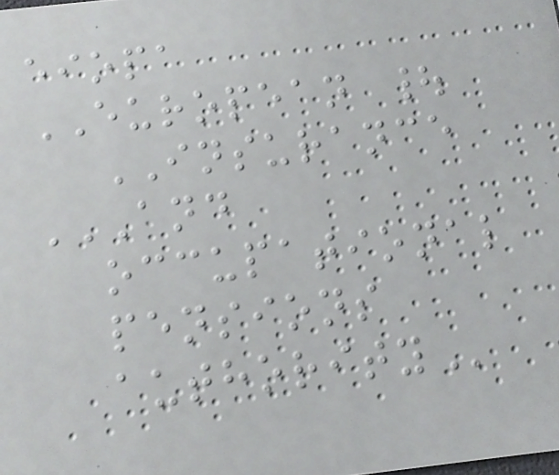eiopa
EUROPEAN |
INSURANCE
AND
OCCUPATIONAL
PENSIONS
AUTHORITY
